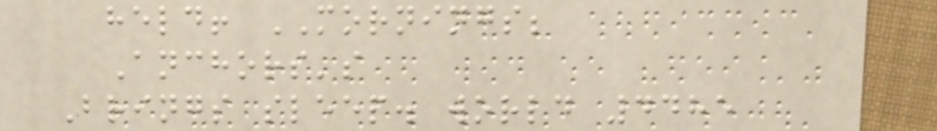held! MORNINGS;
Anchors's
Brings sleep. world 4485
